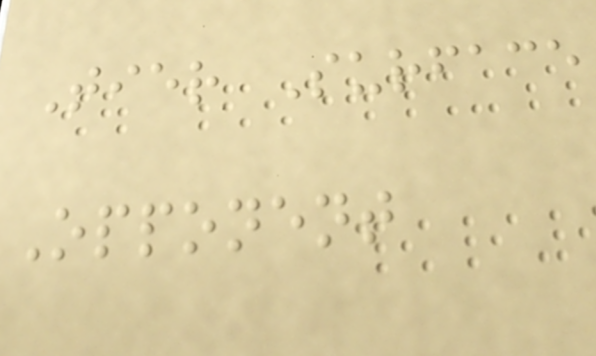Tier Surface
Opponent
